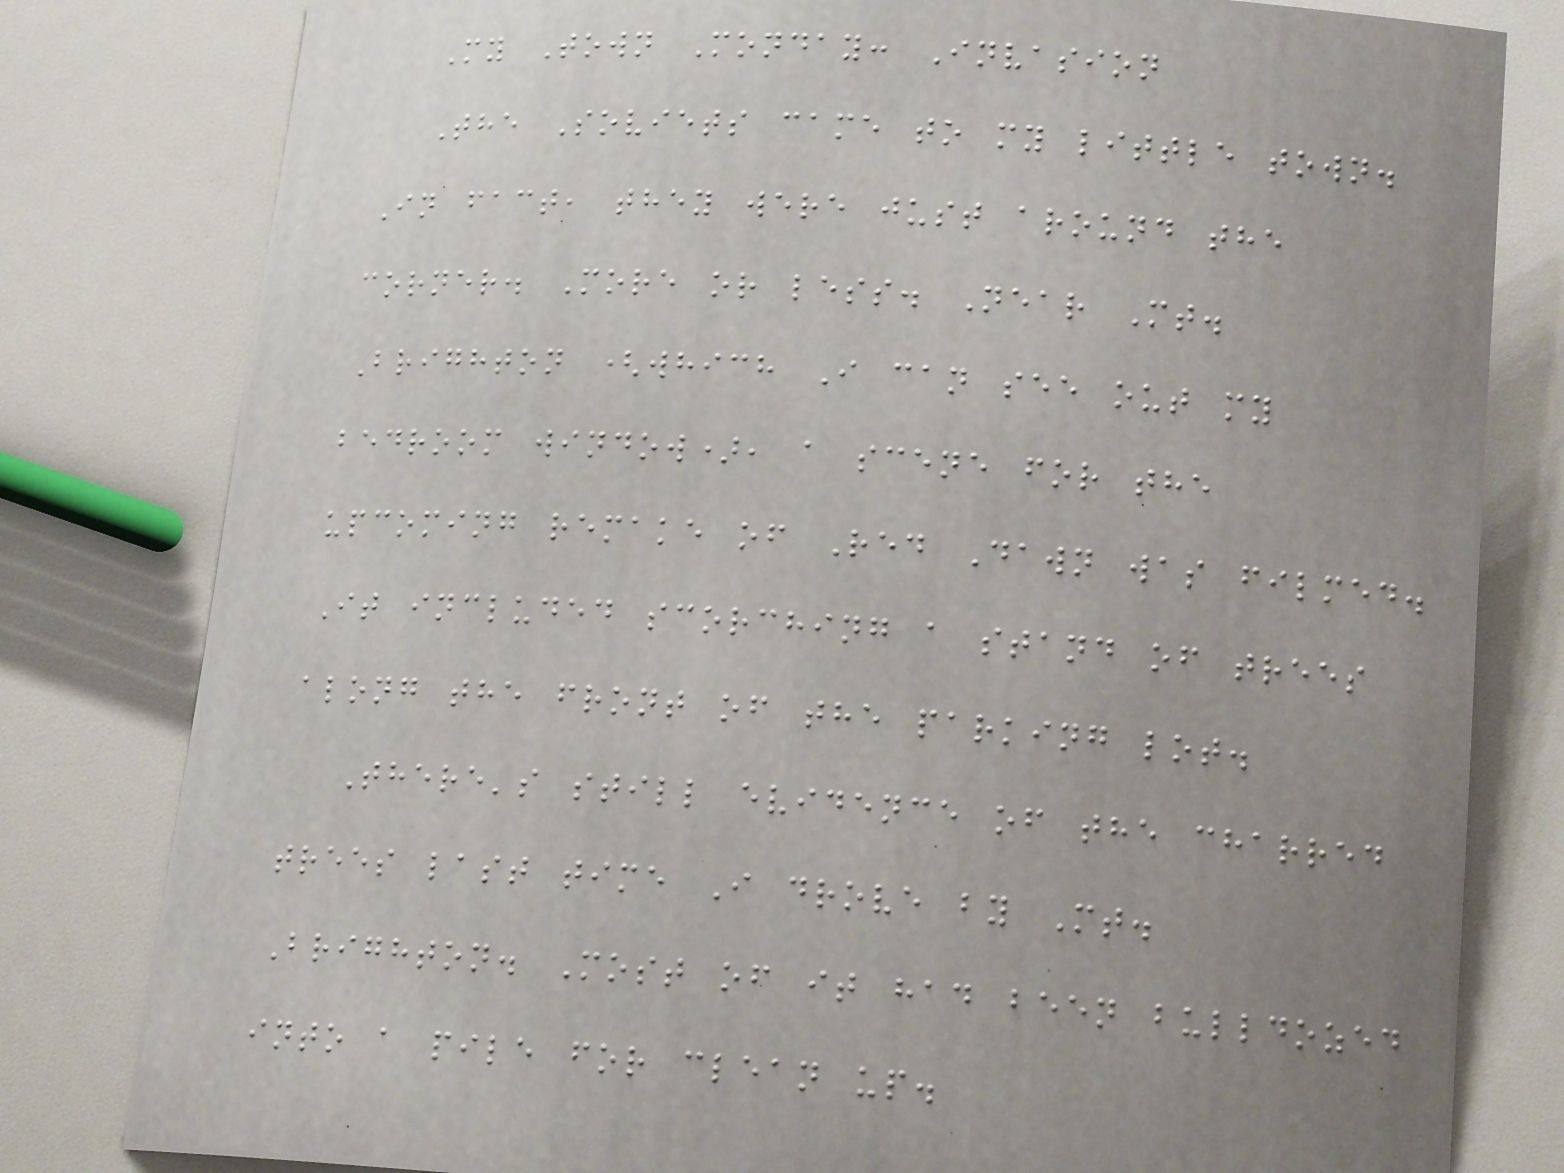My Town Monday: Invasion
The Soviets came to my little town.
In fact, they were just around the
corner. More or less. Near Mt.
Brighton (which I can see out my
bedroom window), a scene for the
upcoming remake of Red Dawn was filmed.
It included scorching a stand of trees
along the front of the parking lot.
There's still evidence of the charred
trees last time I drove by Mt.
Brighton. Most of it had been bulldozed
into a pile for clean up.
